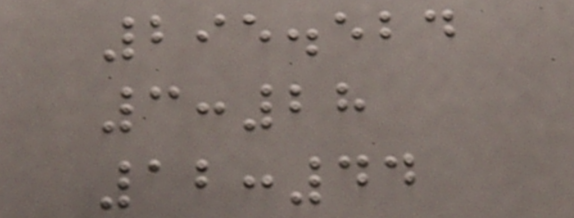295.524
3:28
12:44
